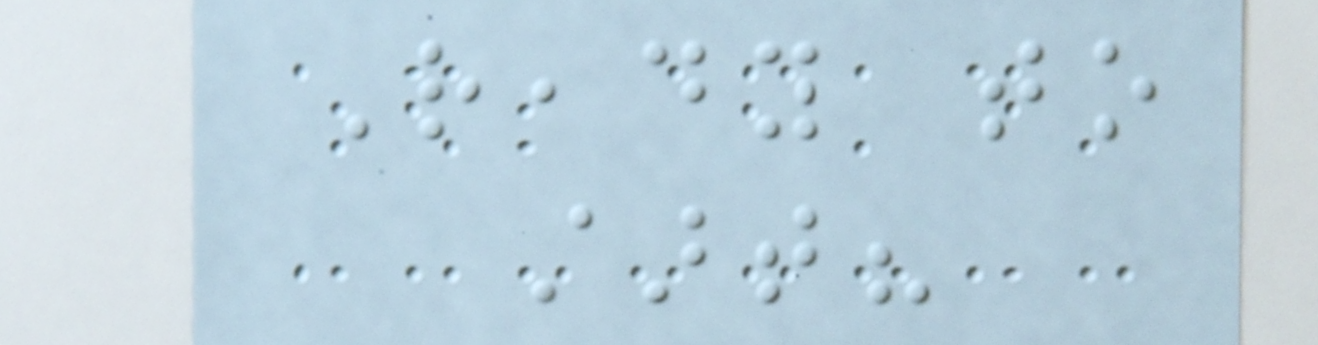Ready to
start?
